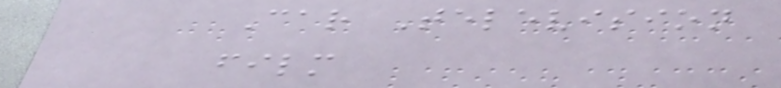Car Television
film
